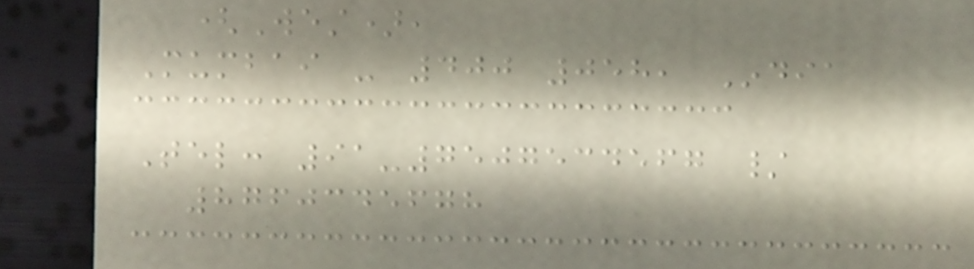(West),
Mumbai - 400 058, India
Tel: 91-7507534567 /
8760345678
